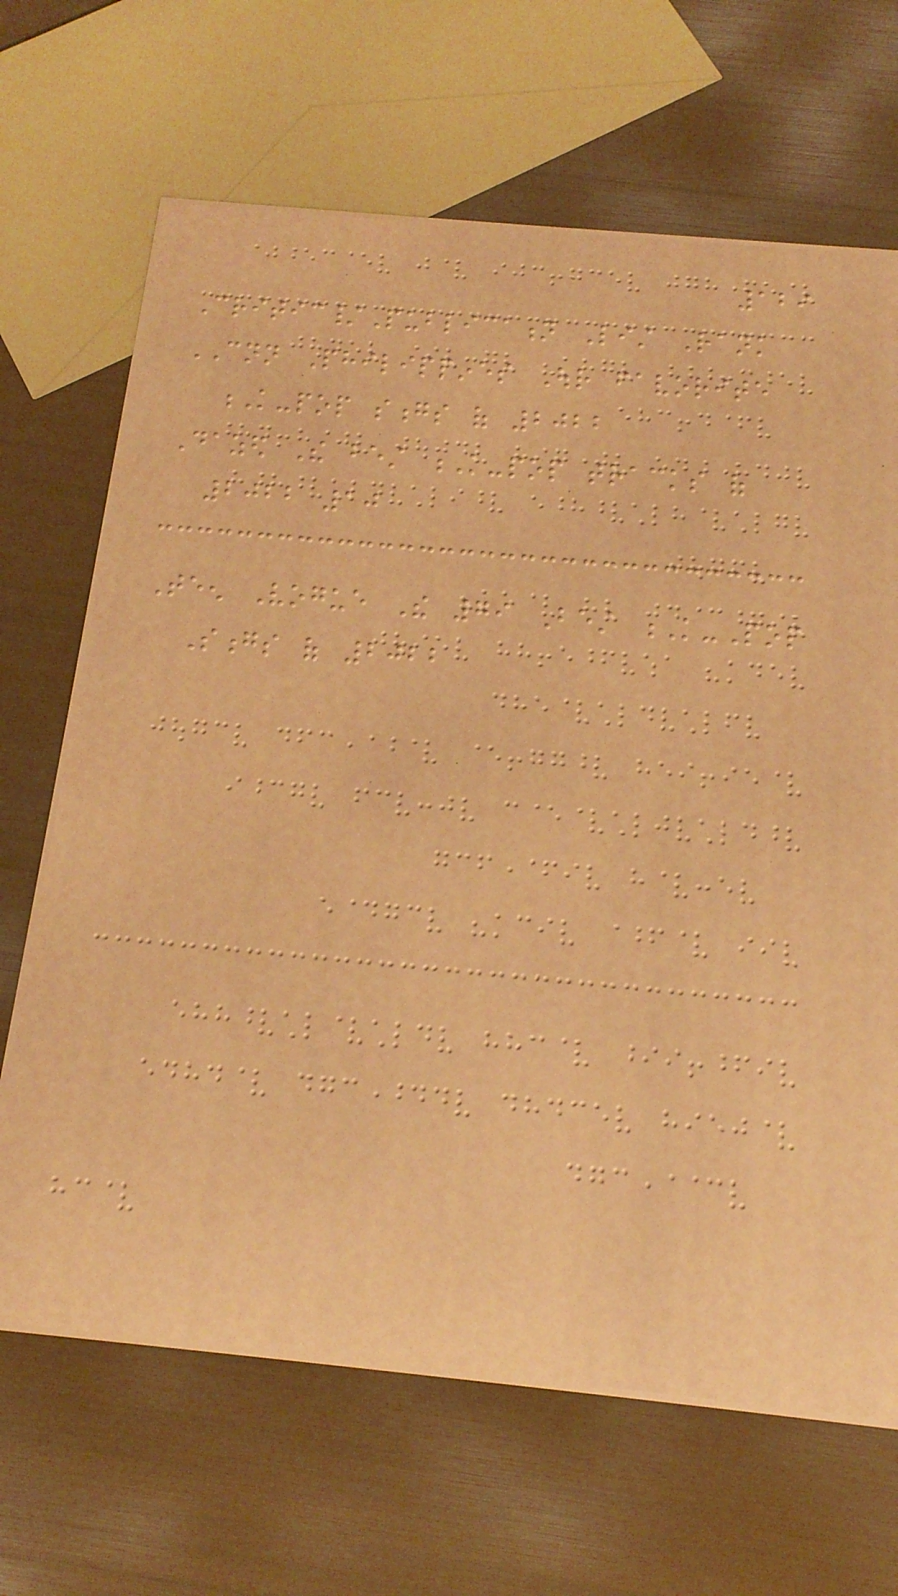129
Critic/Publication List Rank
CNN Philippines Our favorite
K-pop songs of 2022
Dazed The best K-pop tracks of
2022 10
Teen Vogue The 79 Best K-Pop
Songs of 2022
